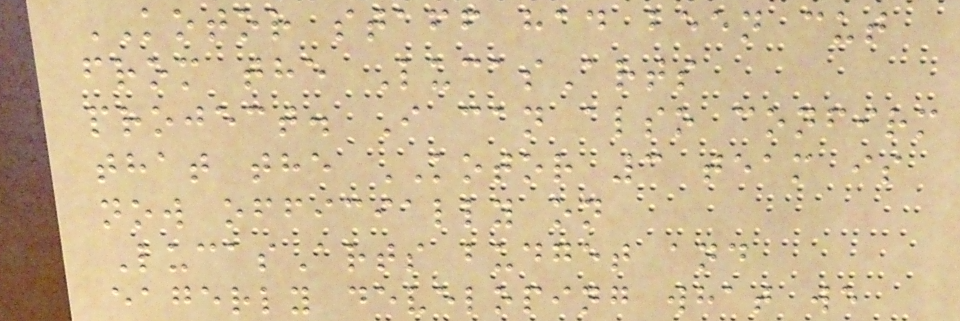KOTOR staff had been cut
from the LucasArts
project. I can also confirm
that the KOTOR 3 team is
now officially on
LucasArts budget and
eagerly developing what we
